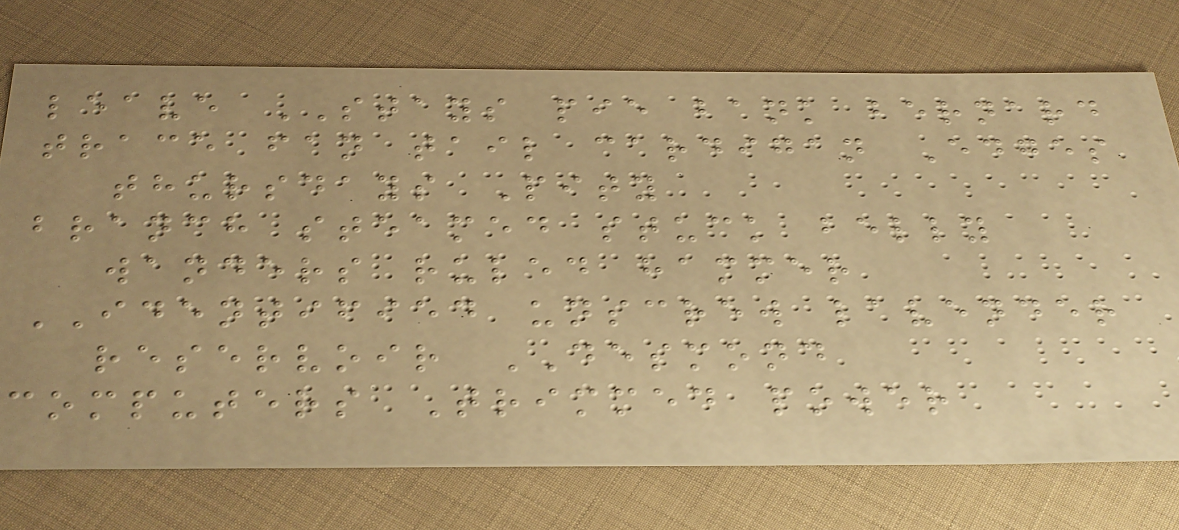leave STAYS pie bank bernard
trace fan tail cardigan Edges
thursdays Pity
branch steamed stuck belly
wanders ruled hammer
IDENTIFIED unscrew lavender
reservoir DESMOND
computers Trimmed power
